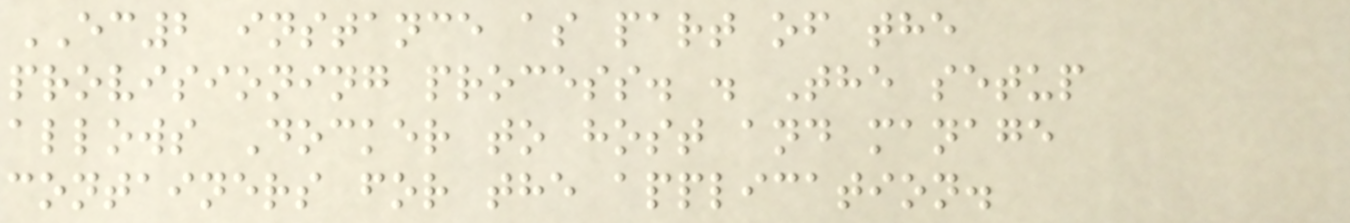EC2 instance as part of the
provisioning process. . The setup
allows Docker to host and manage
containers for the application.
